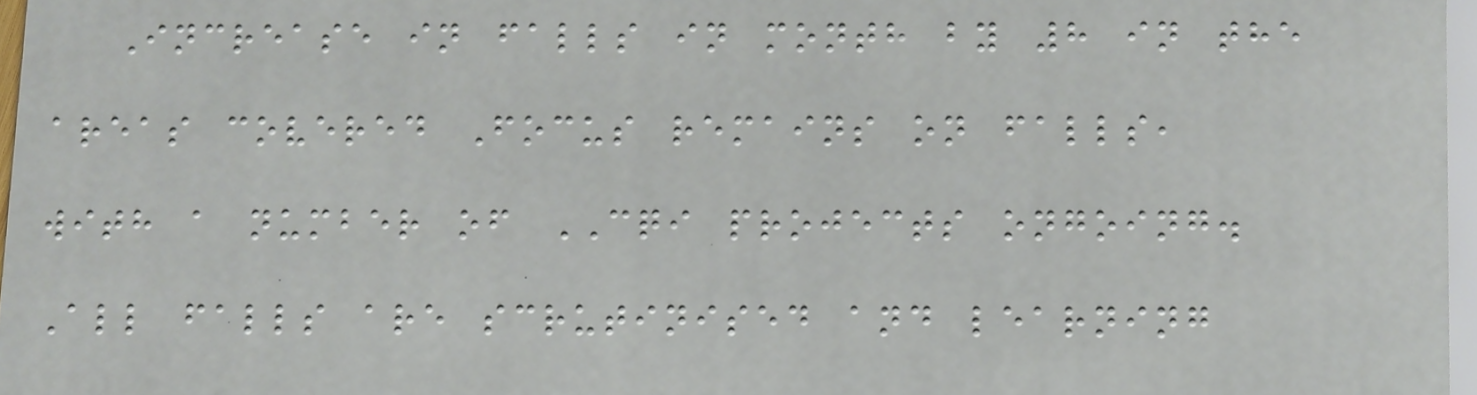Increase in falls in month by 8 in the
areas covered Focus remains on falls,
with a number of CQI projects ongoing.
All falls are scrutinised and learning
